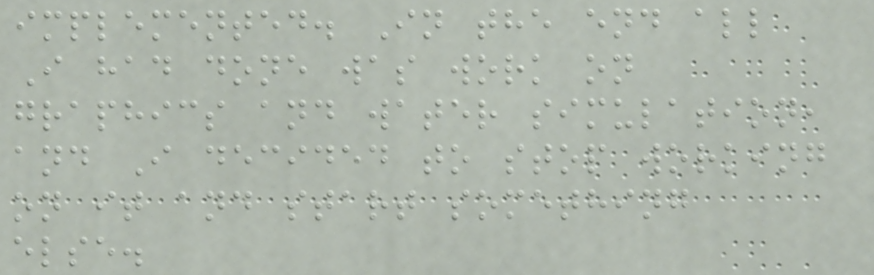implemented. In the end all
I had done was work on
graphics and water simulation,
and I decided to stop working
on it and start something
else.
